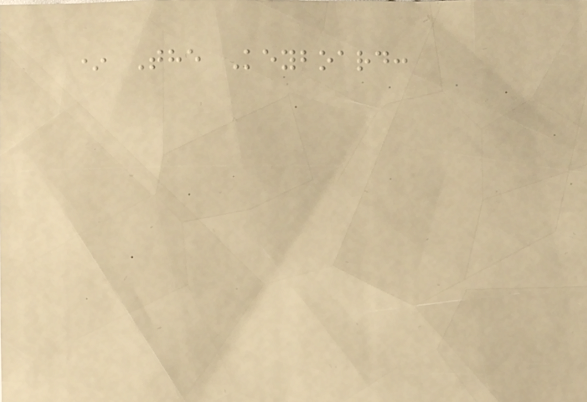* The Keyboard:
